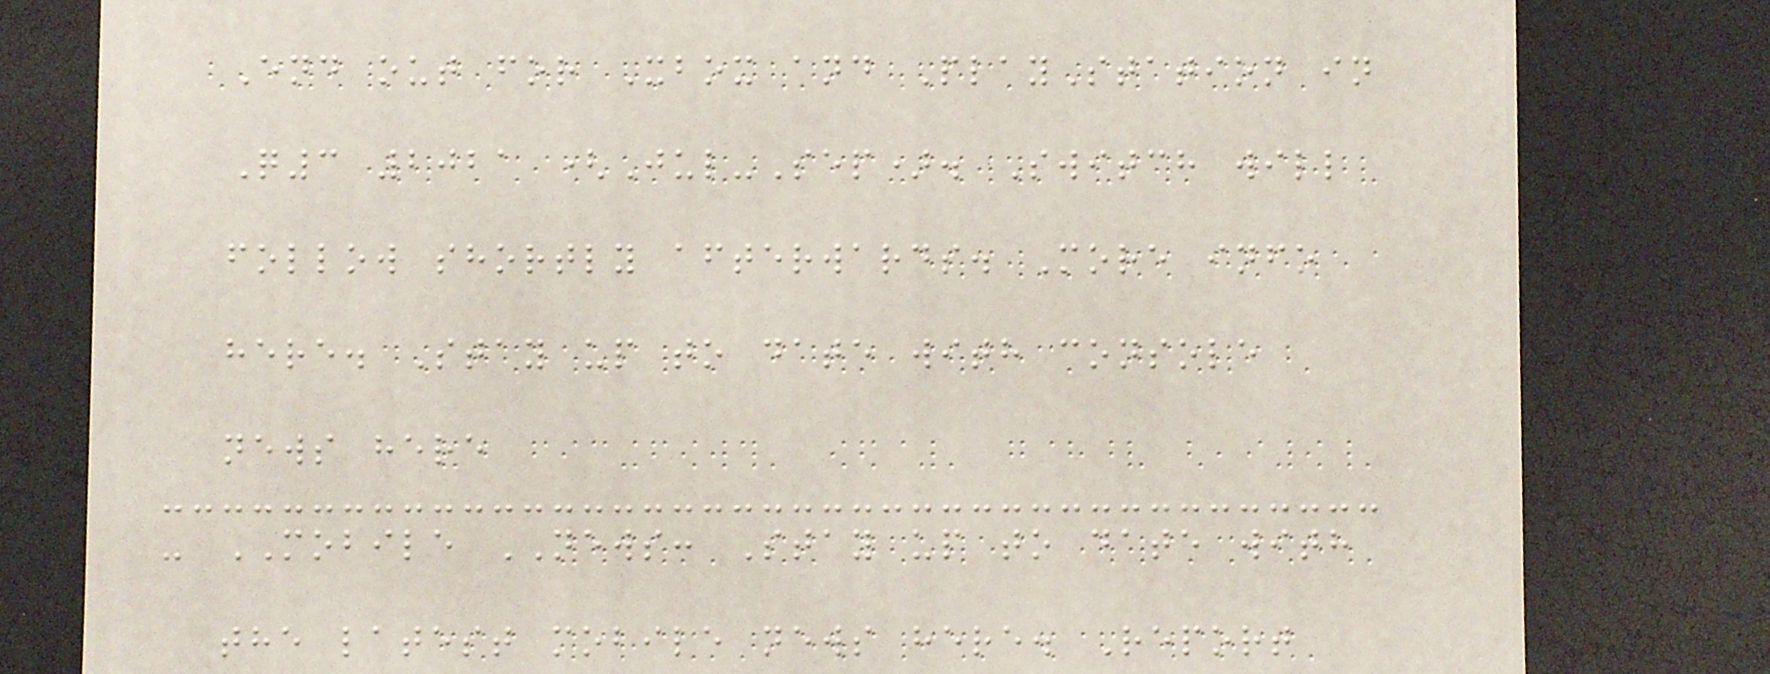End out for Xbox and PlayStation in
Q3 2021 (Jul-Sep). Switch will
follow shortly afterwards. More info
here. Stay up to date with console
news here
- MOBILE NEWS: Stay up to date with
the latest mobile news here. Report
